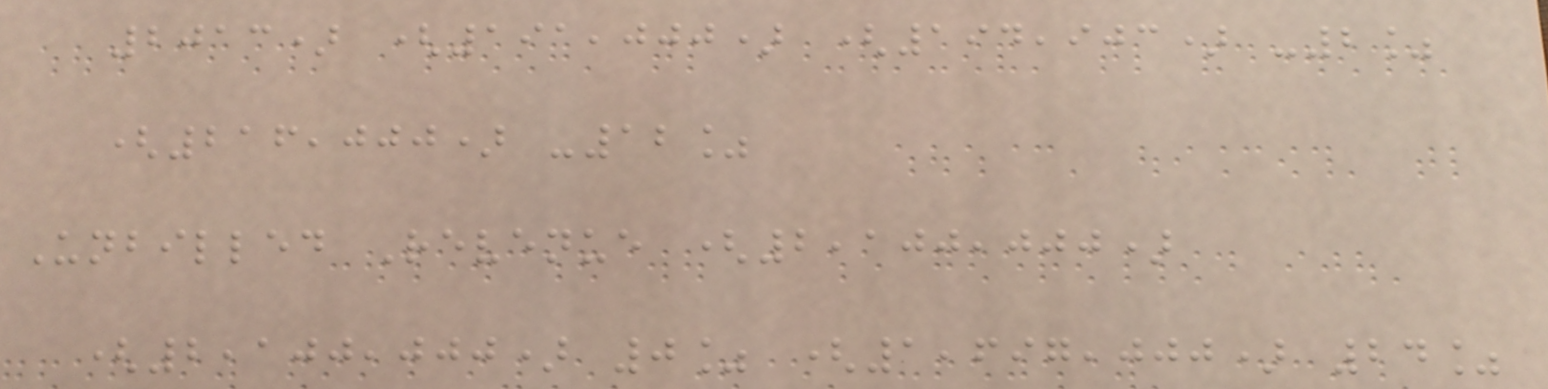2013) (191,000) (194,903) -2%
(216,000) -12%
Unbilled Revenue (2,100,000)
(2,100,000) 0% (1,697,000) 24%
